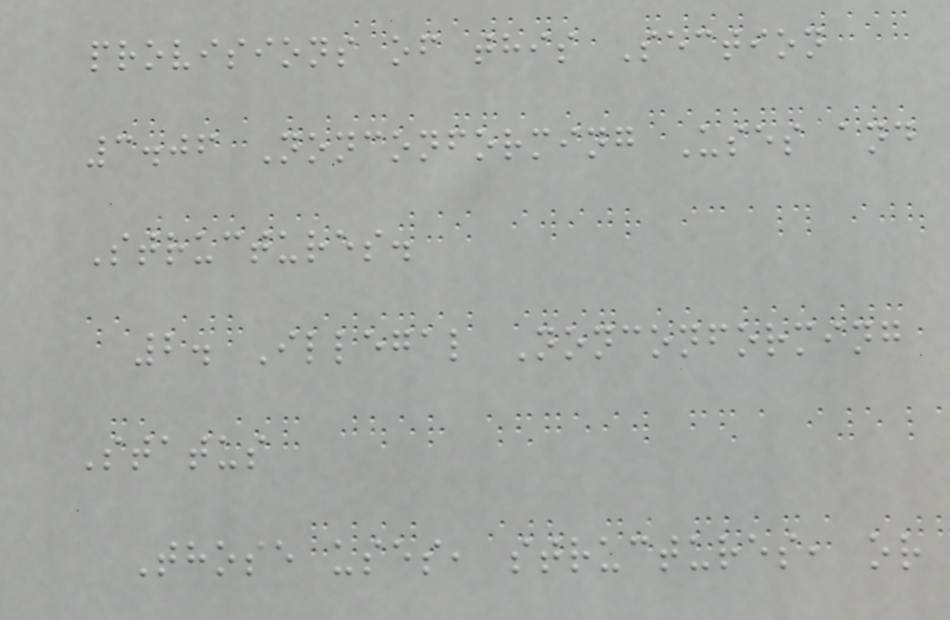provisions of this Section
3.06 Nonconforming Uses and
Structures.
2. Illegal Nonconforming
Status
Those uses, structures, or
